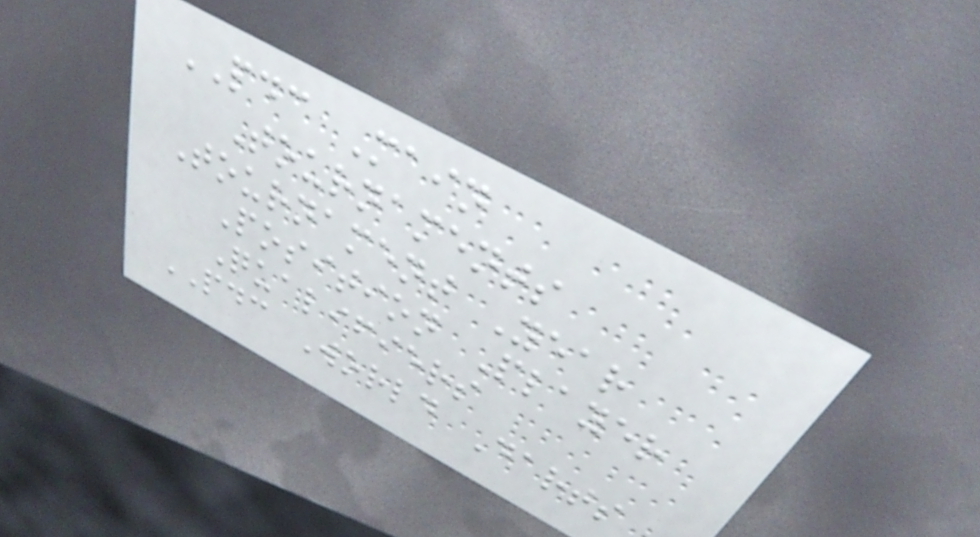PDC Main
Tournaments
Tournament Year
Position Player
Qualifiers
PDC World Darts
